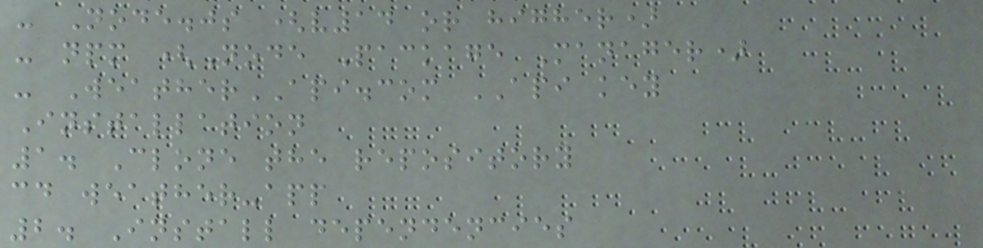- Node.js (v14 or higher)
- npm (Node Package Manager)
- WeatherAPI.com API key
Installation
1. Clone the repository
cd weather-app
2. Install dependencies
